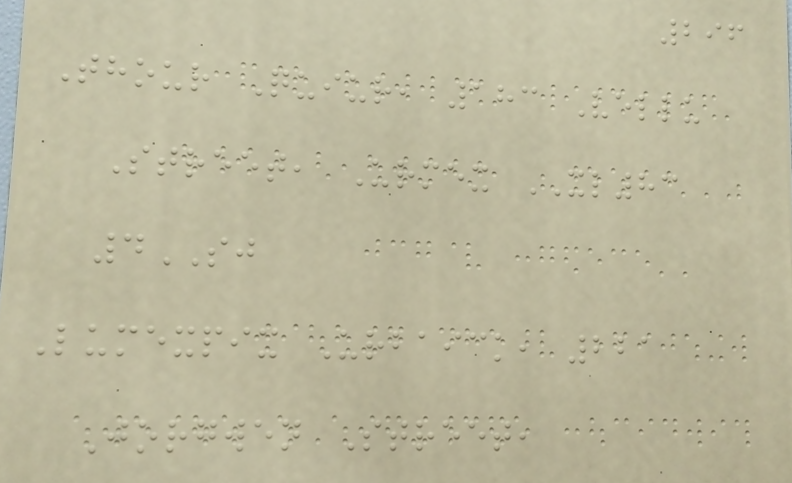296
Thour Quiur, 183 Vellu
Street, Urmex XL83
4SJ
Lumexpix Urbaick, 221
Jorgwen Street,
